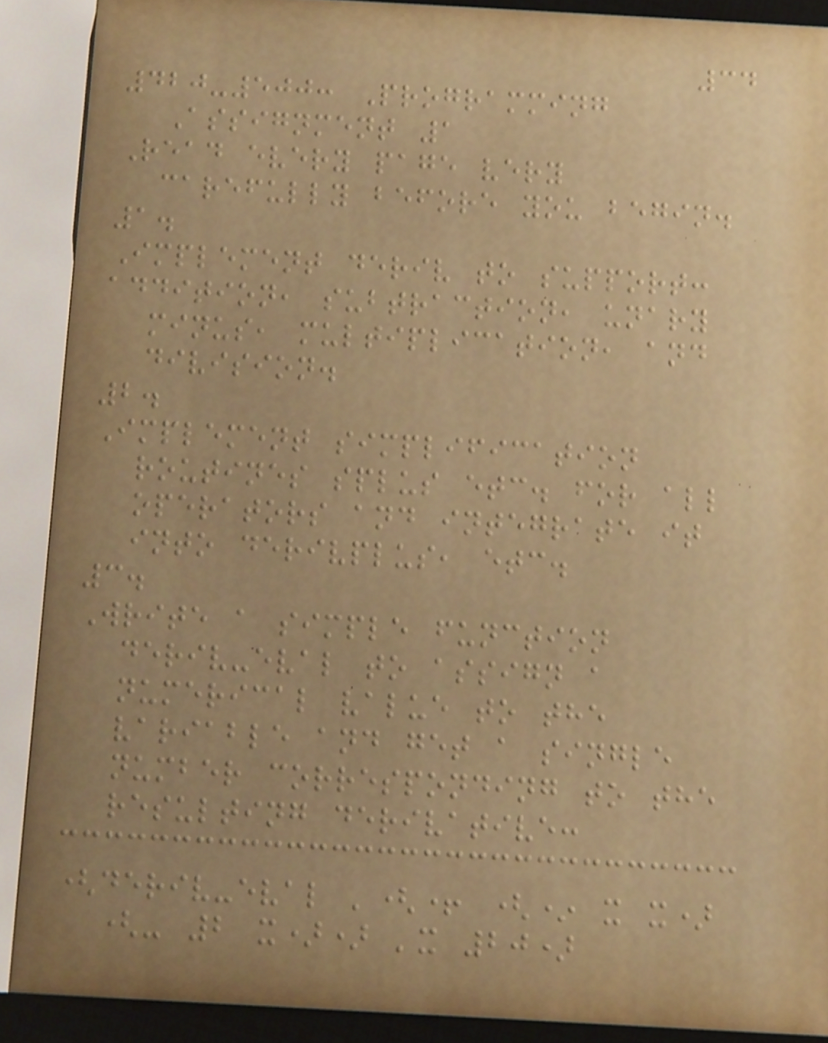34
420-500: Programming
Assignment 1
Read every page very
carefully before you begin.
1.
Implement deriv to support:
addition, subtraction, unary
minus, multiplication, and
division.
2.
Implement simplification
routines splus etc. for all
operators and integrate it
into derivplus, etc.
3.
Write a simple function
deriv-eval to assign a
numerical value to the
variable and get a single
number corresponding to the
resulting derivative:
(deriv-eval '(+ (* x x)
(- 2 x)) 'x 20)
